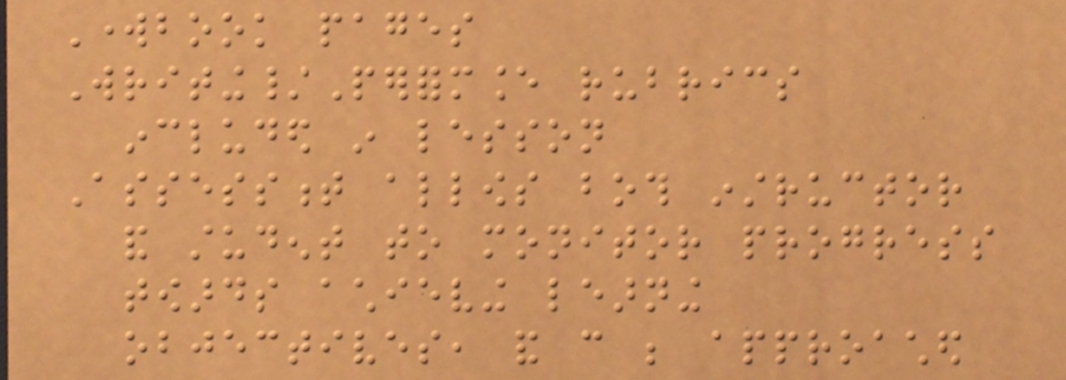Workbook pages
Writing/Performance rubrics
included in lesson
Assessment allows both instructor
and student to monitor progress
towards achieving learning
objectives, and can be approached
